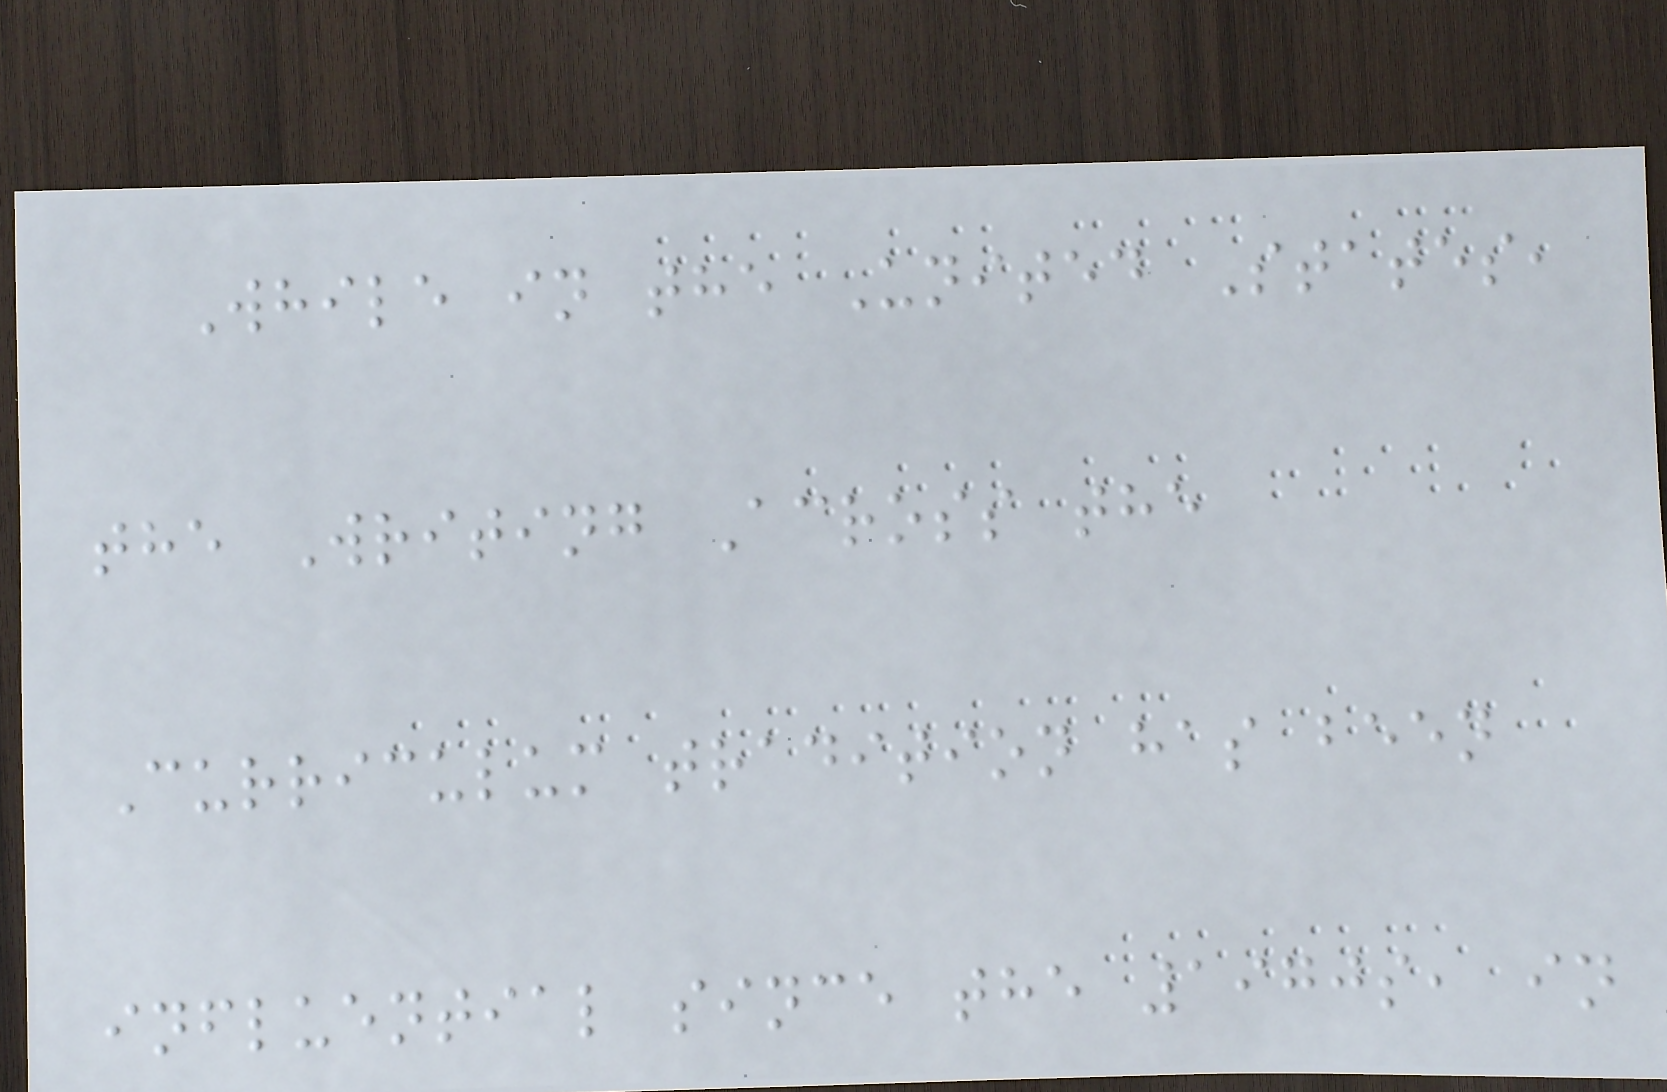While in the United States,
the Writing Across the
Curriculum tradition has been
influential since the 1970s, in
